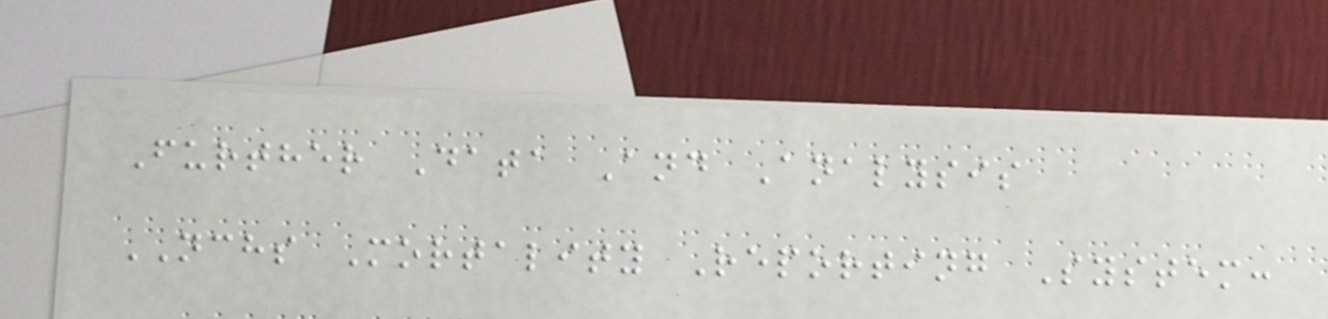Further Data And Analysis
NCHS Mortality Reporting System:
